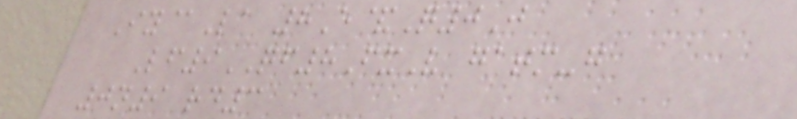Iy@La 8E&Q0J
Lf9QF8FxV gatm-g
0n9 rd3
